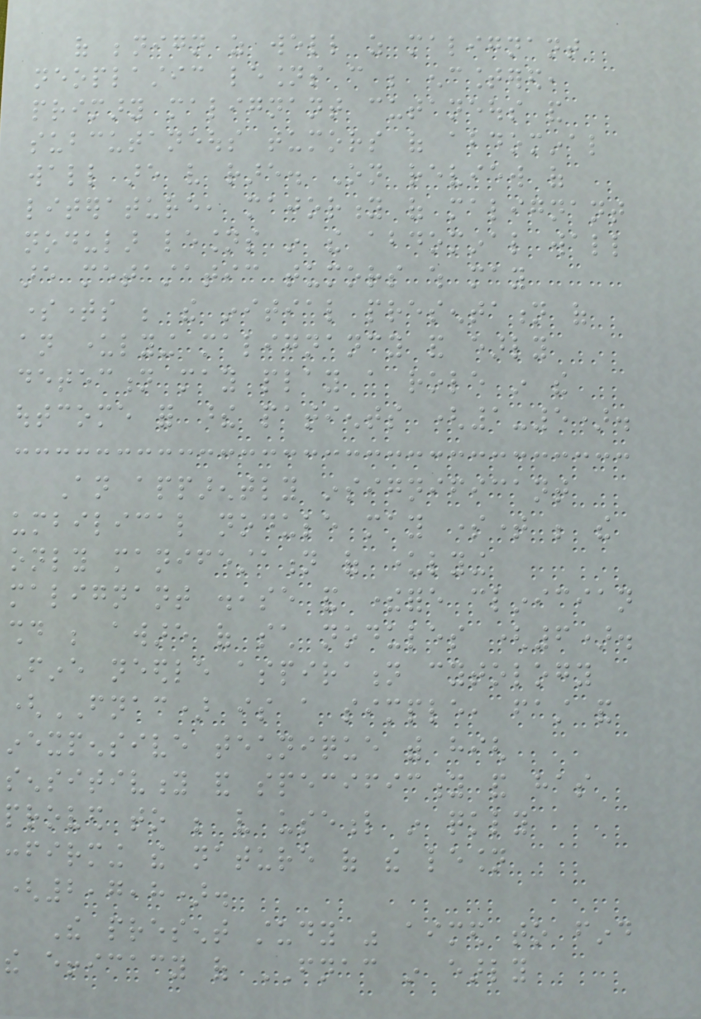of benign as well as malignant
neoplastic lesions can be encountered,
primary malignant cutaneous and
subcutaneous tumors of abdominal
wall are very rare. On review of
literature, majority of malignant
nodular lesions in the abdominal wall
are metastatic tumors which may
sometimes be the initial presentation of
an underlying malignancy and early
detection may play a role in the
outcome for these patients (1-5).
An apparently insignificant
umbilical nodule may sometime be the
only manifestation of underlying
malignant disease and therefore clinician
should be aware of such nodules (6).
Fine needle aspiration cytology
(FNAC) is a simple, fast and
inexpensive technique with high
sensitivity and specificity and has
proved to be very useful in quickly
confirming the nature of the lesion
(2,7,8).
The present study was aimed to find
the efficacy of FNAC in early
